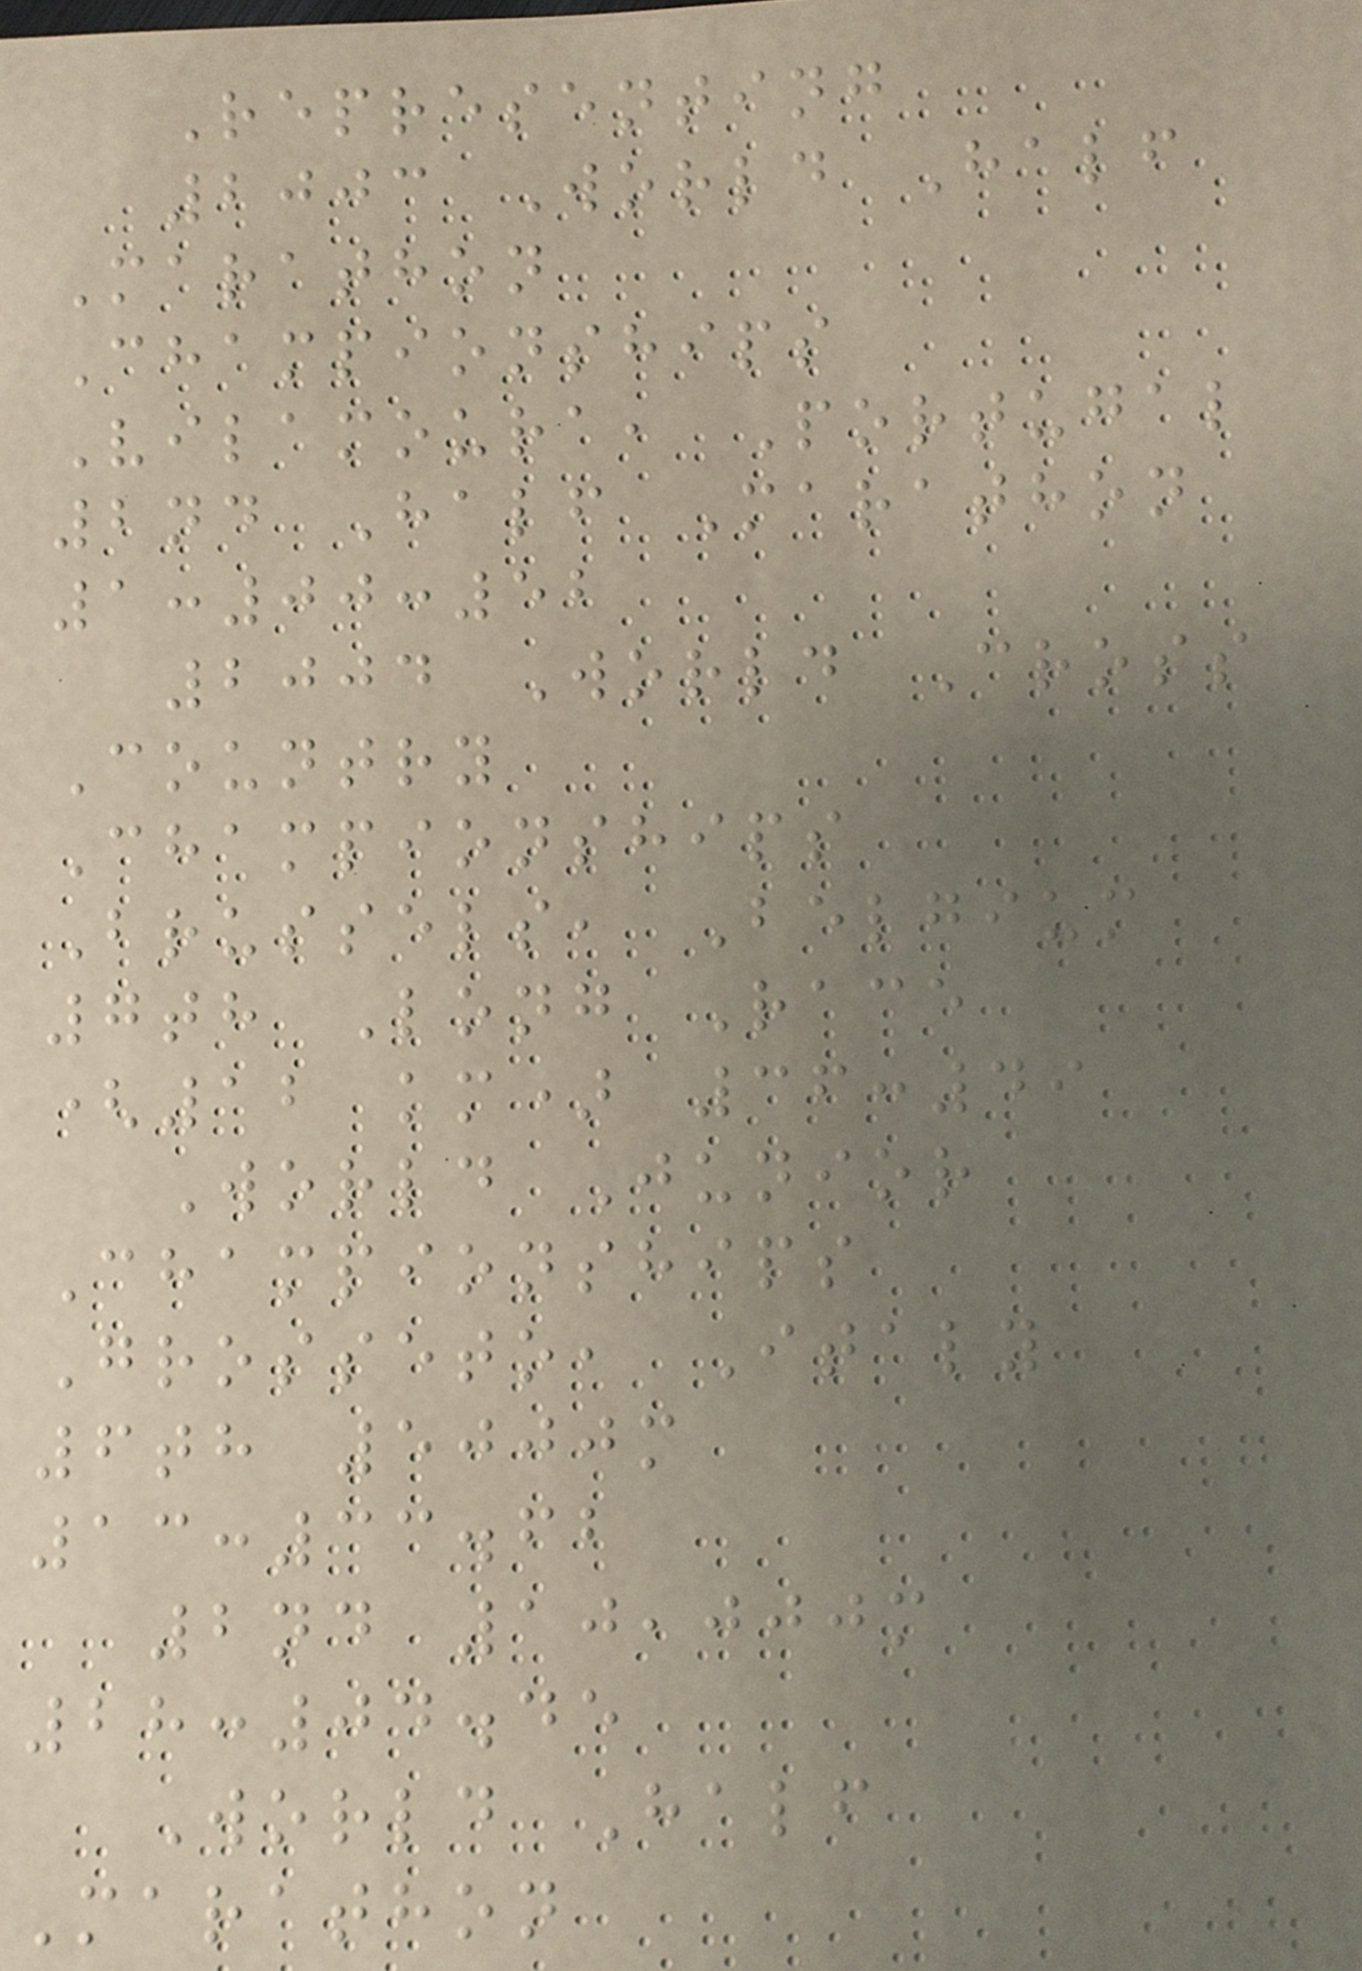Representing
2003 World Half
Marathon
Championships
Vilamoura, Portugal
2nd Half Marathon
1:00:52
2004 World Cross
Country
Championships
Brussels, Belgium
7th Long Race
(12 km) 36:49
World Junior
Championships
Grosseto, Italy
6th 5000m
13:33.62
2nd 10,000m
28:04.45
World Half
Marathon
